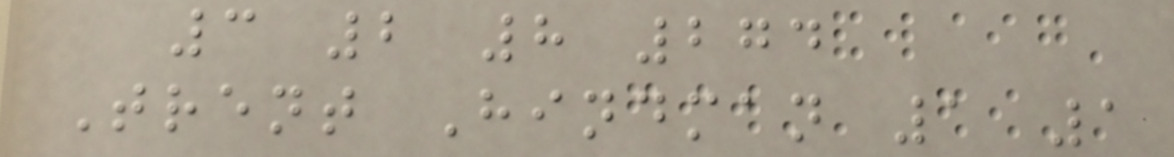3 2 8 274
Trent Hindman 1 1
